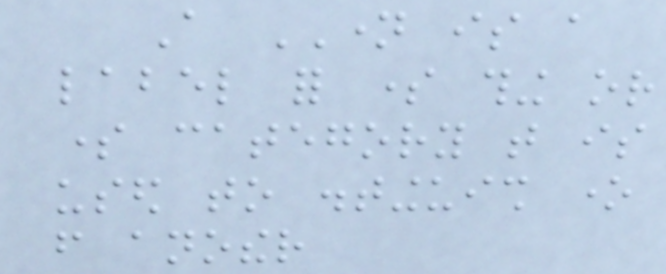A NAME is a
label for some thing or
some category that is
used to distinguish one
from another
